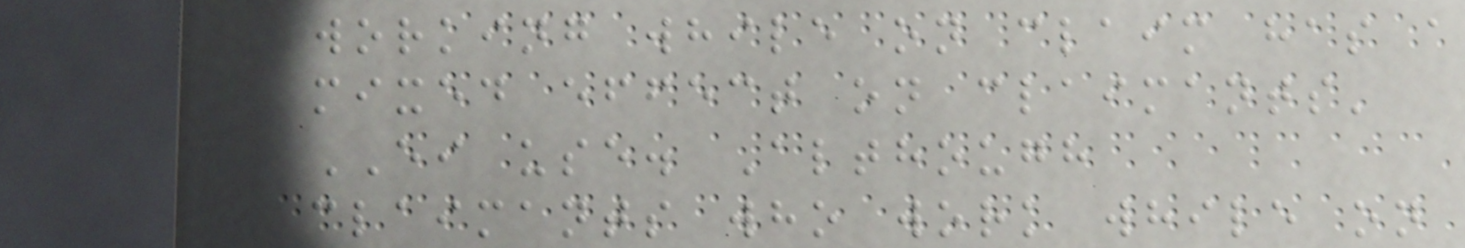working while on claim has a
mixed effect on claimants'
EI use. Although
claimants who work while on
